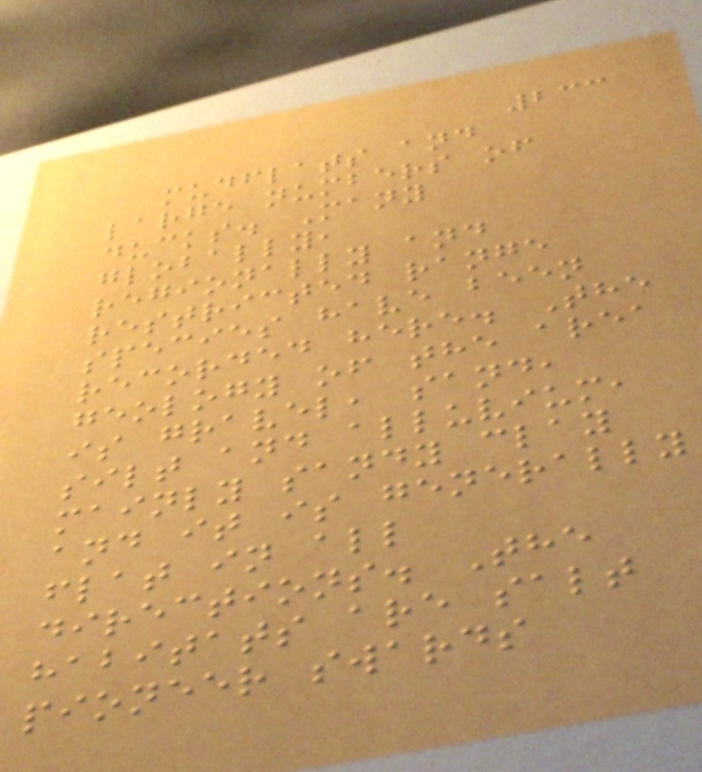233
mudflats and
large numbers of
ducks. Many
globally,
regionally and
restricted range
species have been
recorded here. The
geology of the area
is gravel, sand,
silt and alluvium,
mainly sandy clay
and it is generally
flat in all
directions. The
habitats are salt
pioneer swards
